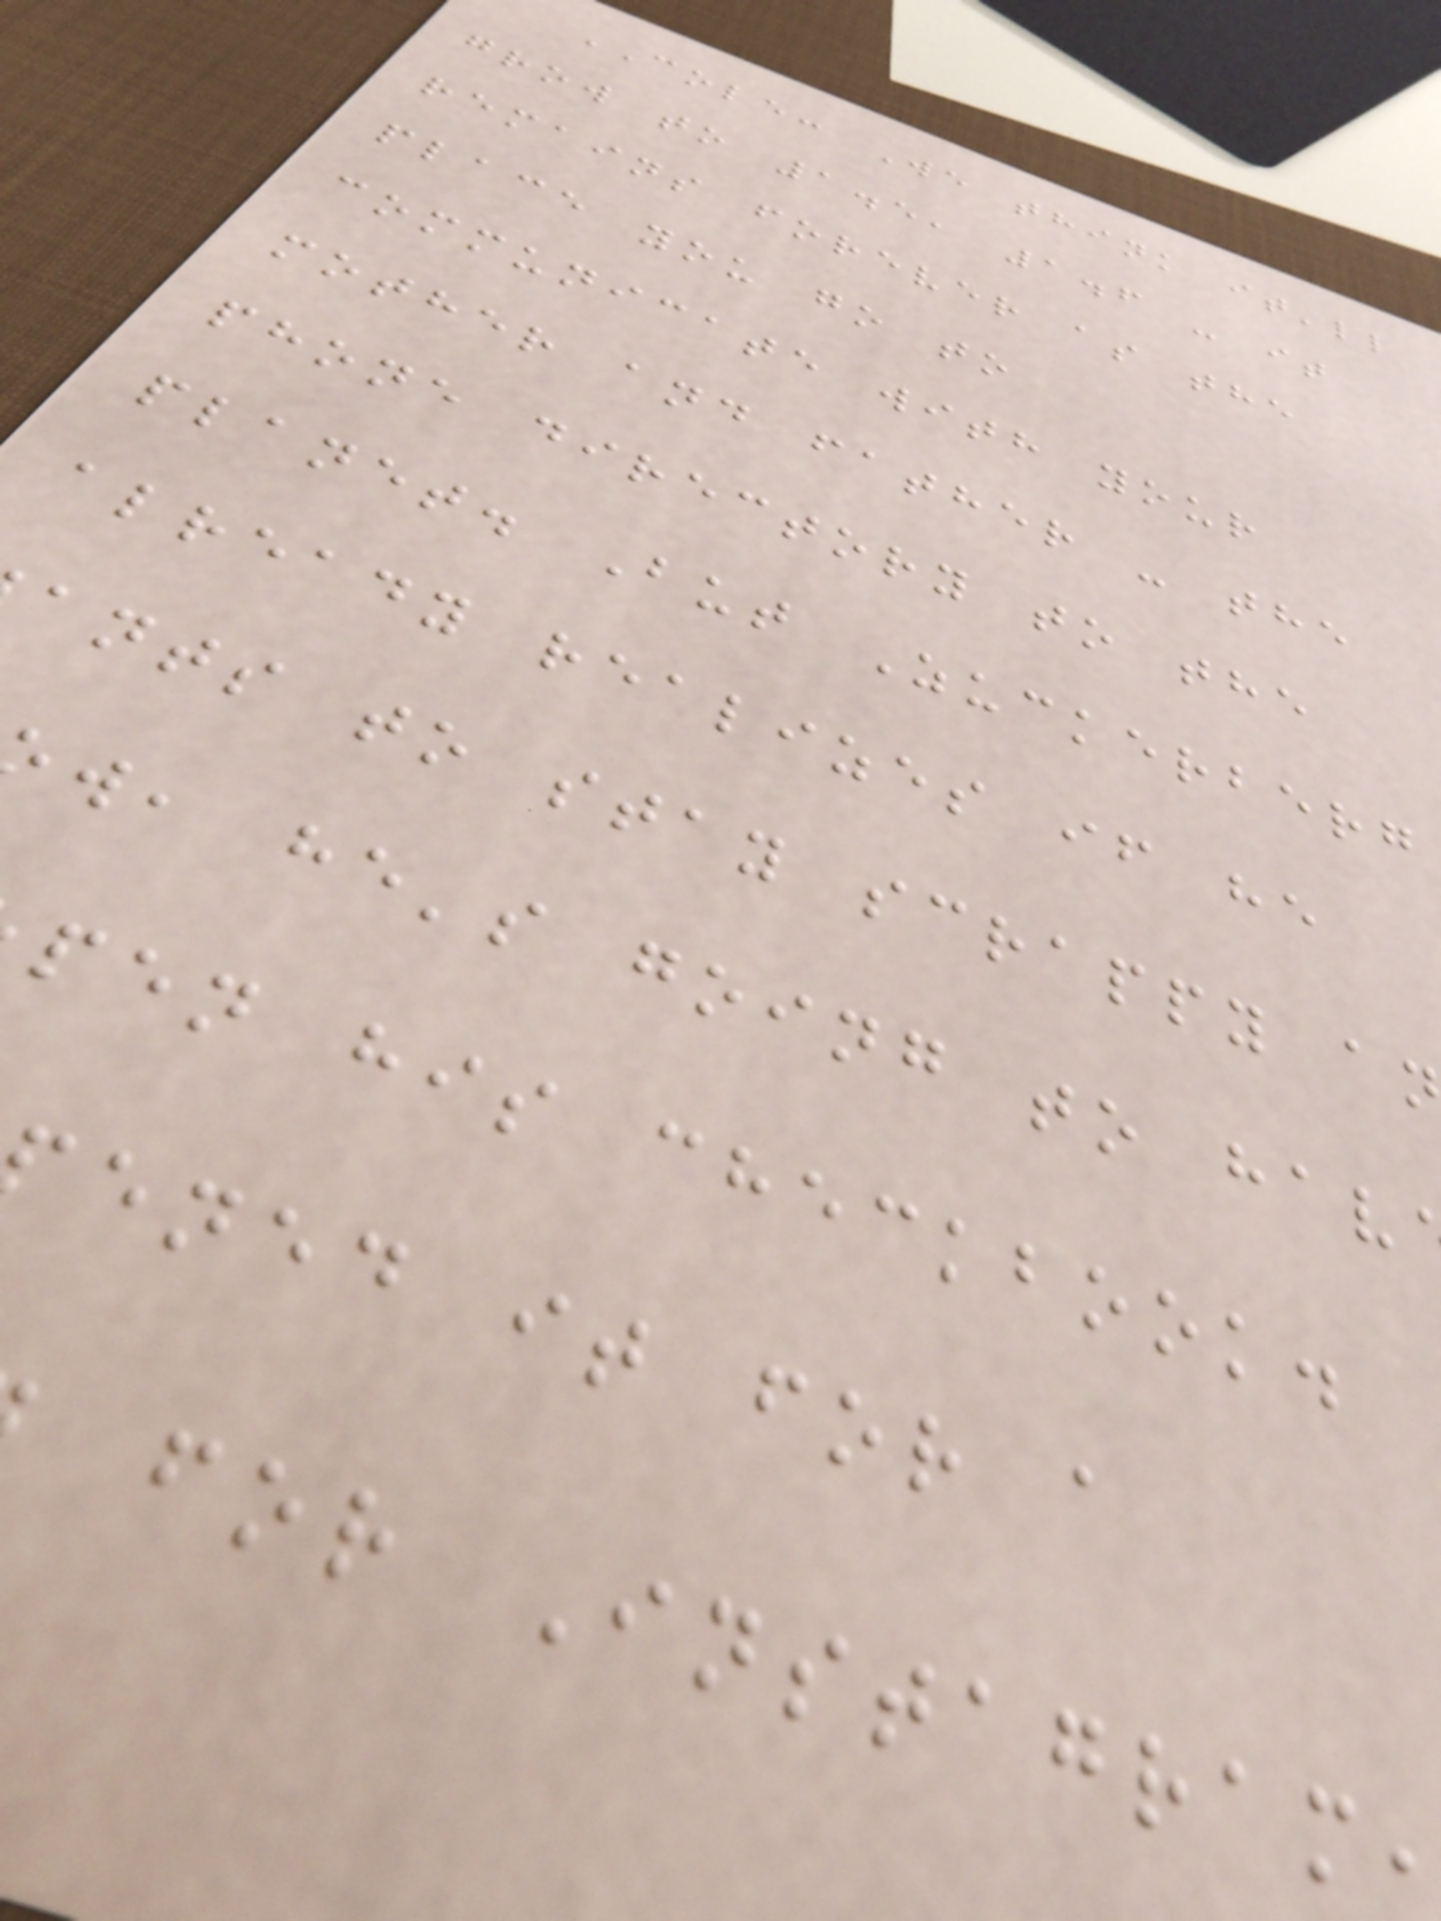COLE: We think it'll
grow to 1.5, 1.6 - it
remains forever as the
place you go to
communicate with your
mother and father - the
phone directory to the
planet. But Zuckerberg
already realizes if he
ants to stay scrappy an
w, he's going to hav
pen his checkbook.
ened it for a
for Instagram
